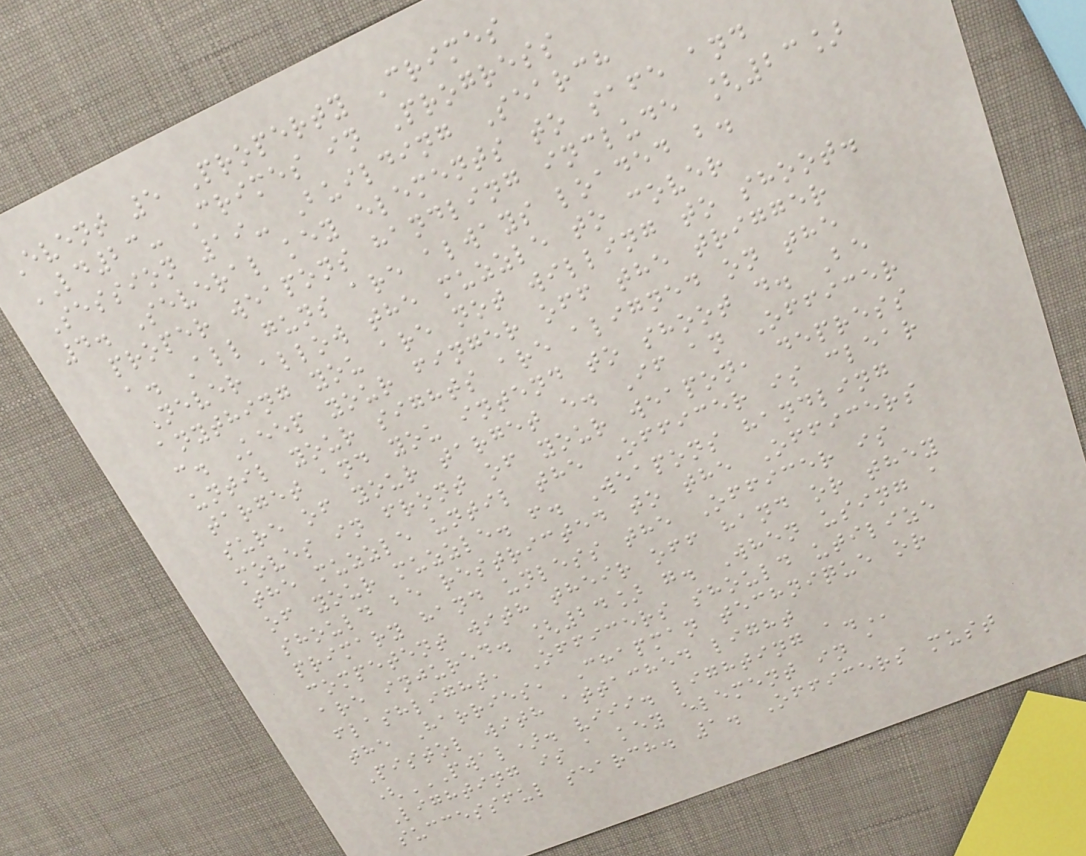Event 5 Property Crimes
LD23- Crimes in Progress
Session 19- Building Search
4. Several key elements to safe and
proper weapons handling include [23]
a. All guns are always loaded b.
Never allow the muzzle to cover
anything you are not willing to shoot.
c. Keep your finger off the trigger
until your sights are aligned on the
target and you intend to shoot d. Be
sure of your target e. If an Officer
moves in front of your weapon, depress
the muzzle until the Officer is clear
of your muzzle. f. Weapons handling
should be restricted to the Officers
primary hand unless the Officer is
competent with their off hand or they
are injured. [24] g. When using a
flashlight, Officers should utilize
the Harries, Chapman technique or
Pistol with attached light
(PWAL). VIII. LIGHTING A.
Lighting is a key element in a
successful search. 1. Officers must
